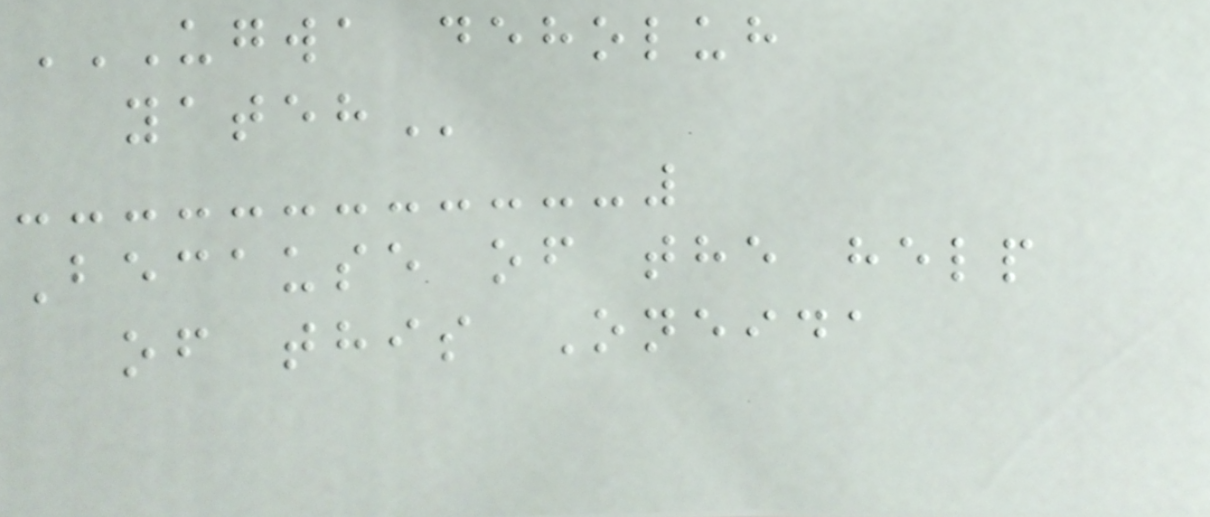UGWA DEHOLUH
YATEH
Because of the help
of this Oneida
